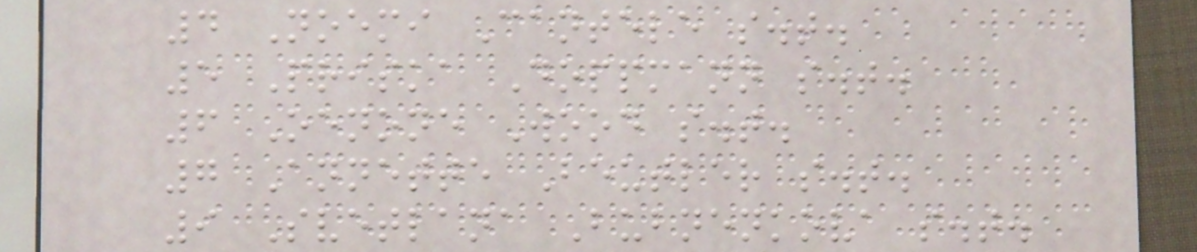4 Noemi Cantele s.t.
5 Priska Doppmann s.t.
6 Oenone Wood s.t.
7 Annette Beutler s.t.
9 Svetlana Bubnenkova s.t.
